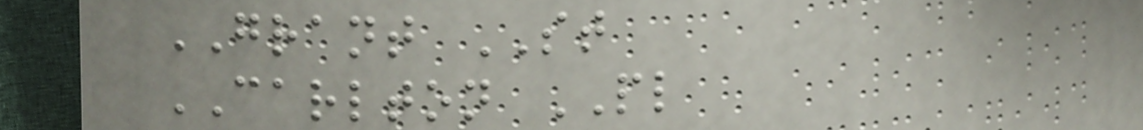GRANT ST
CARLTON PL
